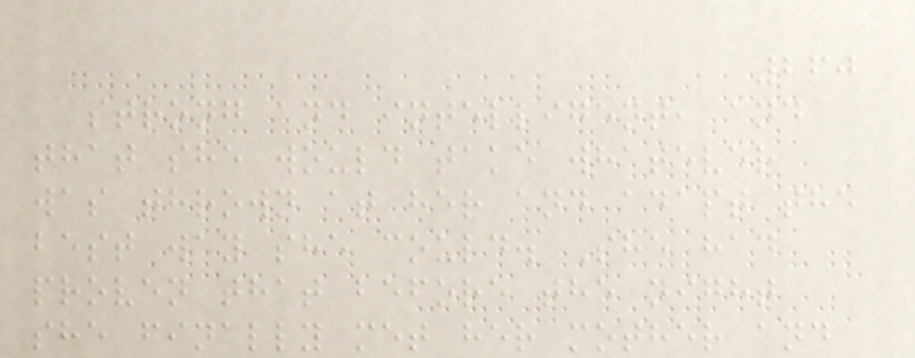260
strong and intelligent, and
that she would take whatever
was thrown at her and adapt the
best way she could. She had
proven that before the night
she finally met her mother and
